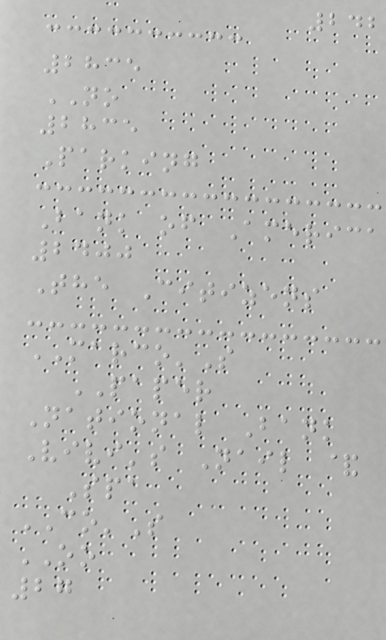242
2835
NO
2835
Parking
Bank of America
2400
The Citizens
MARCO'S
PAPER
National Bank
Vivi's Nail &
Spa
CO'S
OO
27
